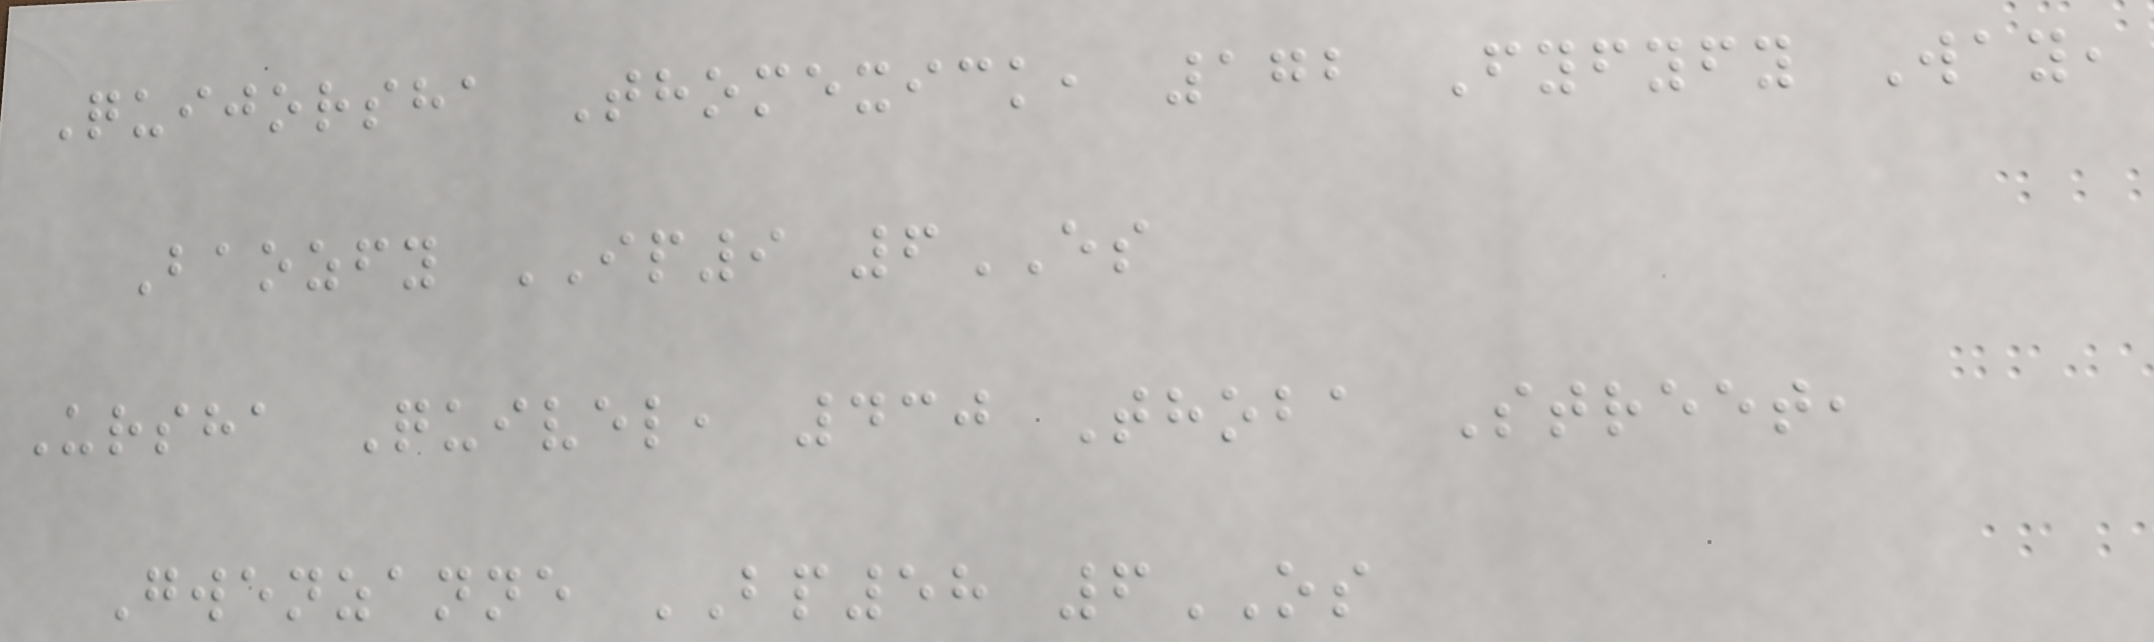Quijorsha Thomexick, 172 Fyfyfy Way,
Baozfy IP9 6ES
Ursha Quivel, 430 Thoba Street,
Gwenzanne BP58 6OS
